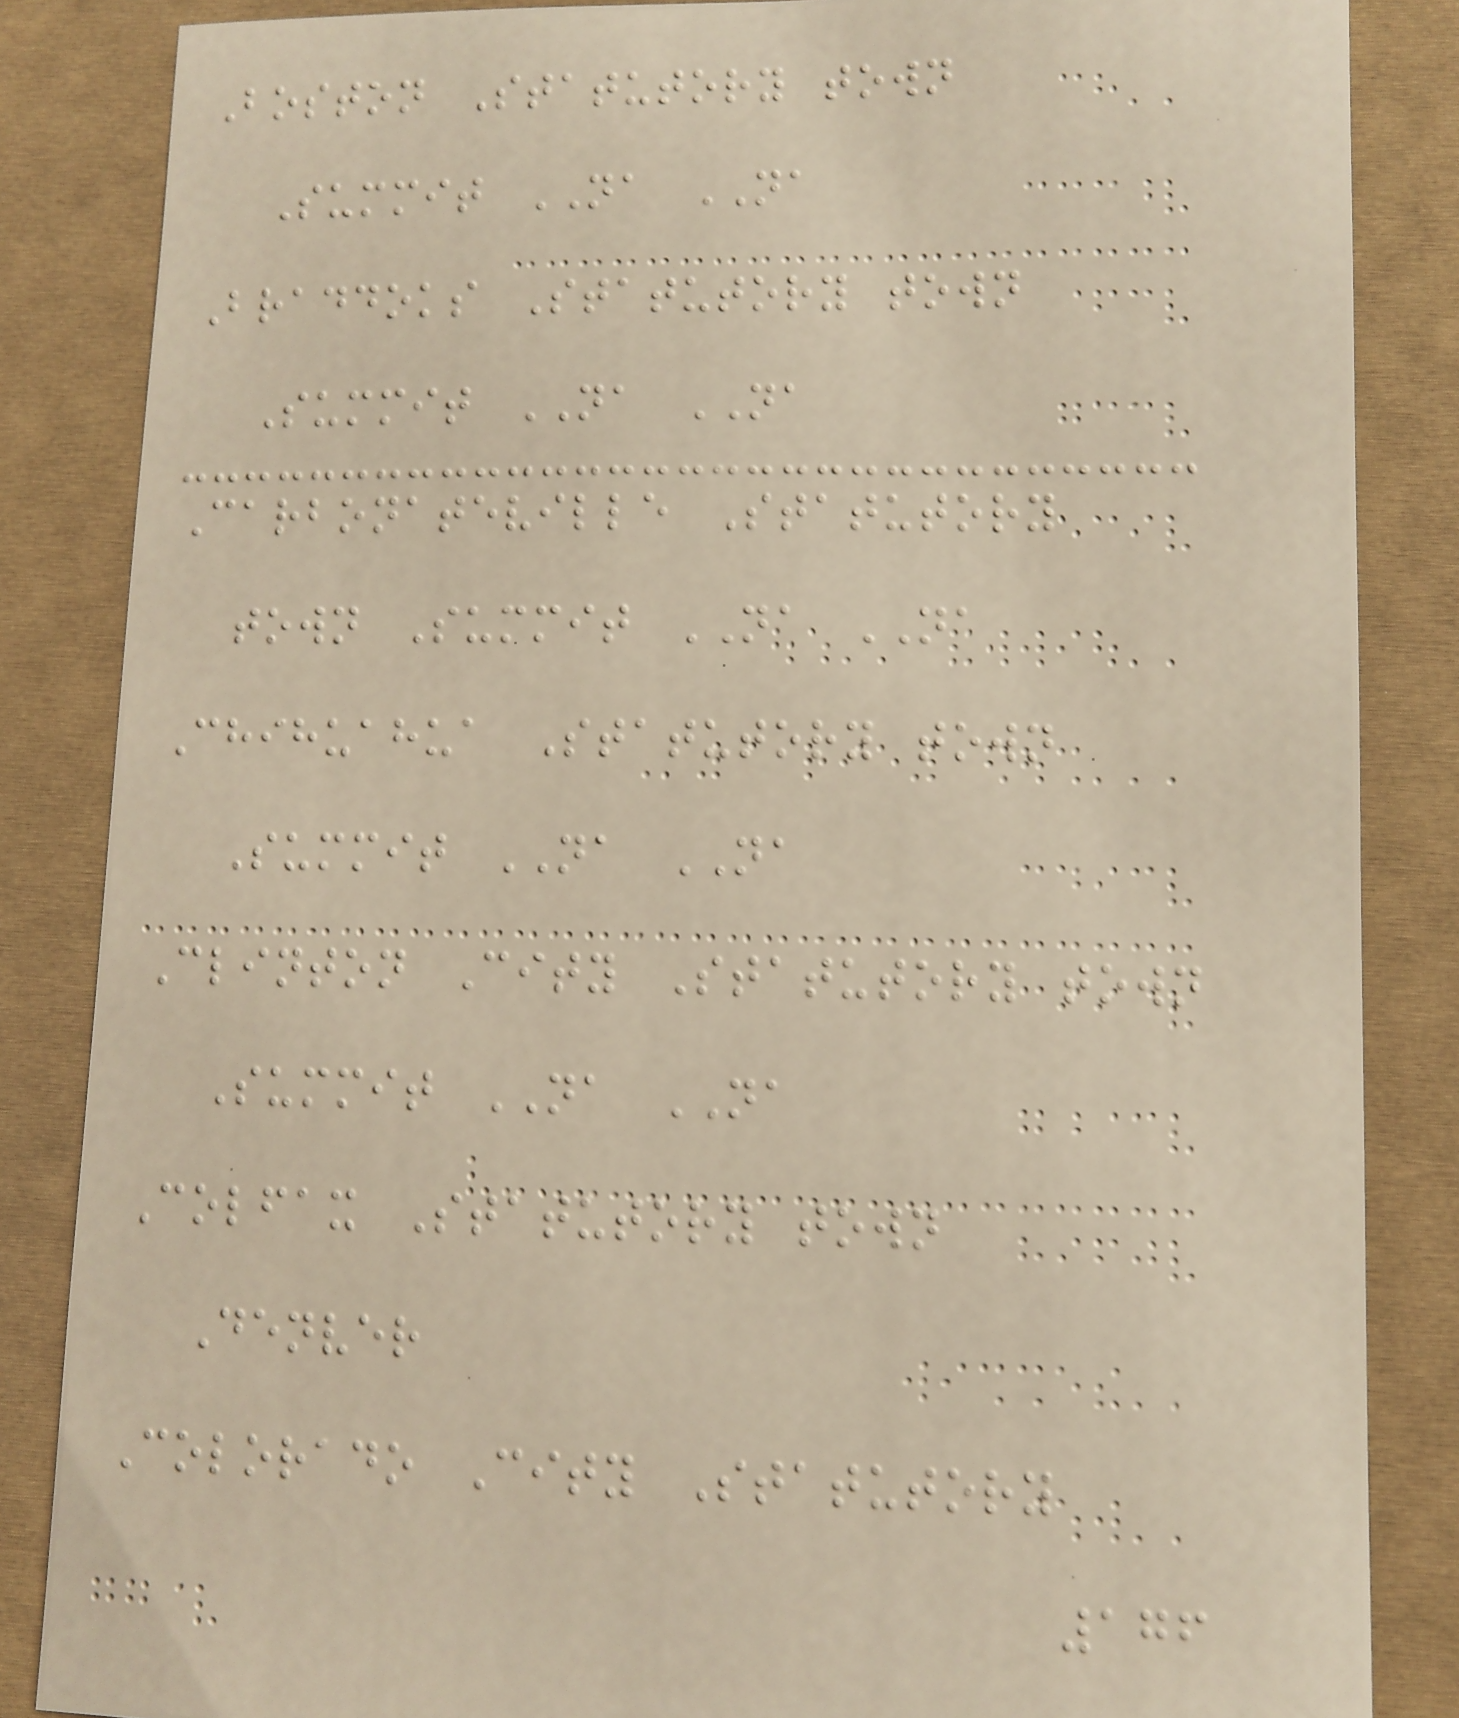Boston Statutory town
Summit NA NA
Braddoks Statutory town
Summit NA NA
Carbonateville Statutory
town Summit NA NA
Chihuahua Statutory town
Summit NA NA
Clinton City Statutory town
Summit NA NA
Colfax Statutory town
Denver
Colorado City Statutory
176
